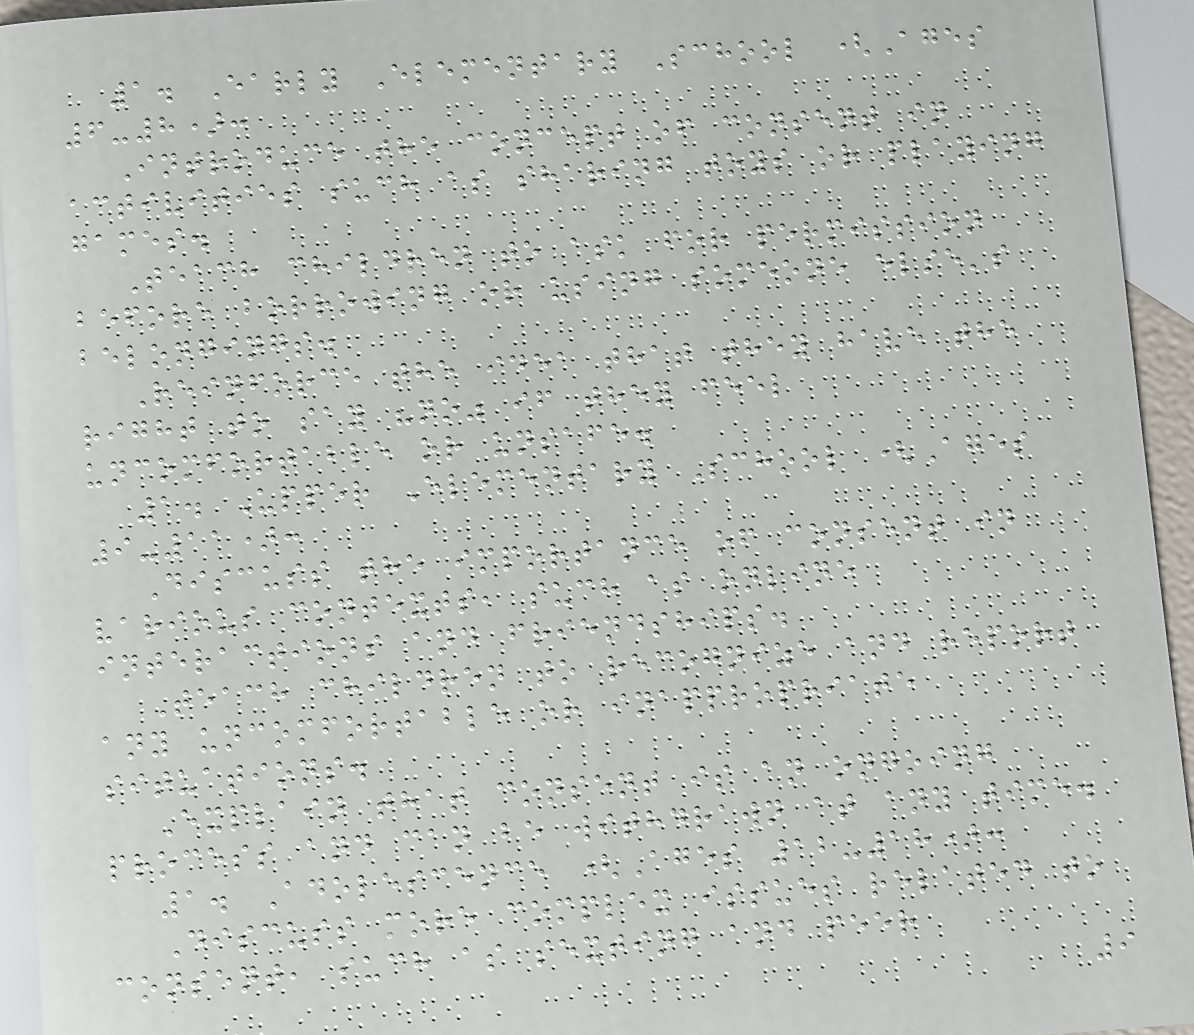1. Early Elementary School (Ages
6-8):
Introduce the concept of consent in
activities such as sharing toys or playing
games.
Teach children to ask for permission
before borrowing or using someone else's
belongings.
Reinforce the idea that they have the
right to say "no" if they feel
uncomfortable or unsafe.
1. Upper Elementary School (Ages
9-11):
Discuss the importance of consent in
various contexts, such as online
interactions and friendships.
Teach children to recognize and report
any uncomfortable or inappropriate
situations.
Explain that consent is an ongoing
process and can be withdrawn at any time.
1. Adolescence (Ages 12-18):
Discuss more complex issues related to
consent, such as sexting and peer
9
